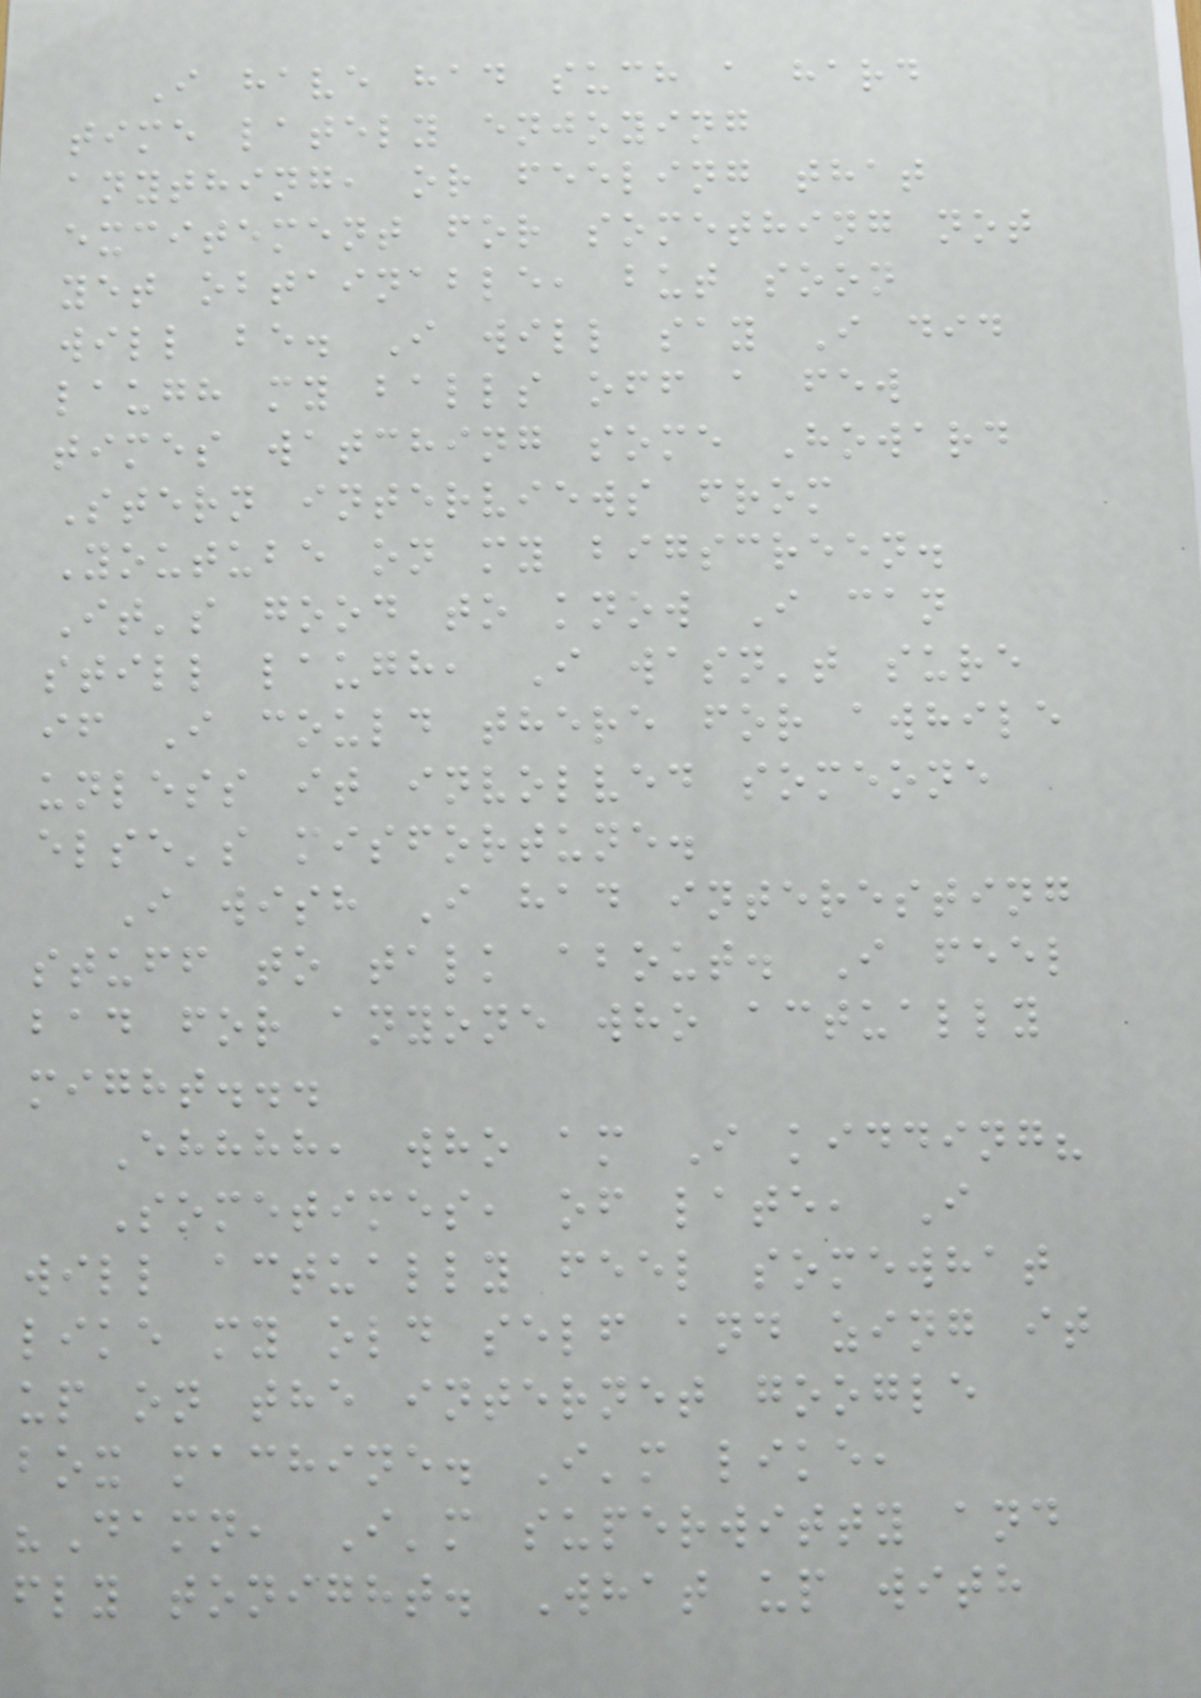I have had such a hard
time lately enjoying
anything, or feeling that
excitement for something not
yet obtainable, but soon
will be. I will say I did
laugh my balls off a few
times watching some Howard
Stern interviews from
Youtube on my bigscreen.
It's good to know I can
still laugh, I wasn't sure
if I could there for awhile
unless it involved someone
else's misfortune.
I wish I had interesting
stuff to talk about. I feel
bad for anyone who actually
might...
Ehhhh, who am I kidding?
Sometimes, of late, I
will actually feel somewhat
like my old self and zing it
up on the internet google
box machine. I'm like,
"Damn, I'm superwitty and
fly tonight. What up with
